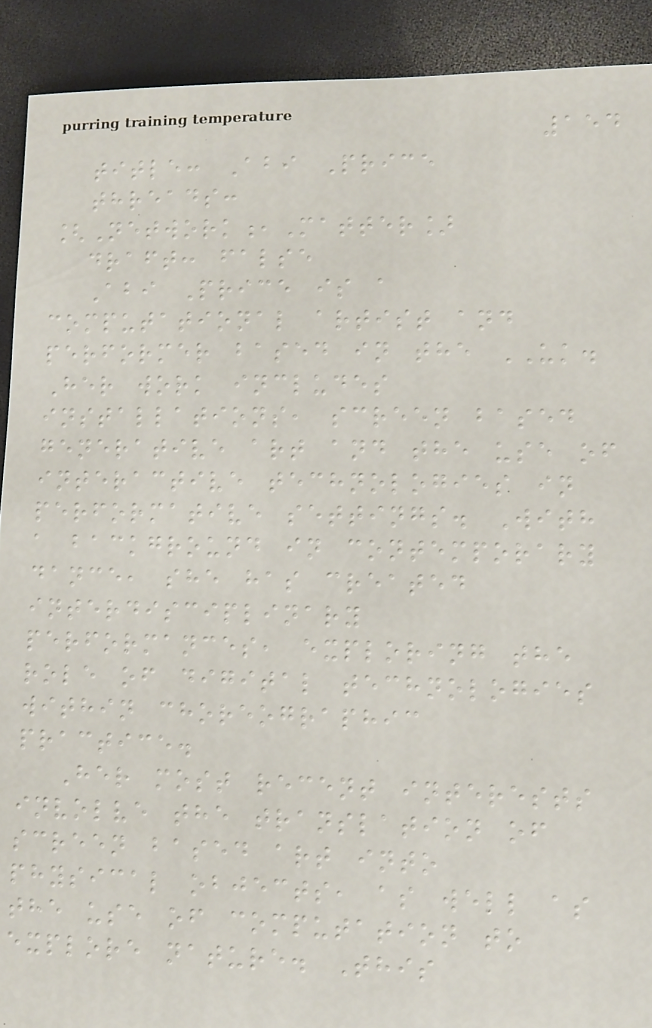154
title: Abi Price
threads:
[Network,Matter]
draft: false
Abi Price is a
computational artist and
performer based in the UK.
Her work includes
installations, screen based
generative art and the use of
interactive technologies in
performative settings. With
a background in contemporary
dance, she has created
interdisciplinary
performances, exploring the
role of digital technologies
within choreographic
practice.
Her most recent interests
involve the translation of
screen based art into
physical objects, as well as
the use of computation to
explore nature. This
